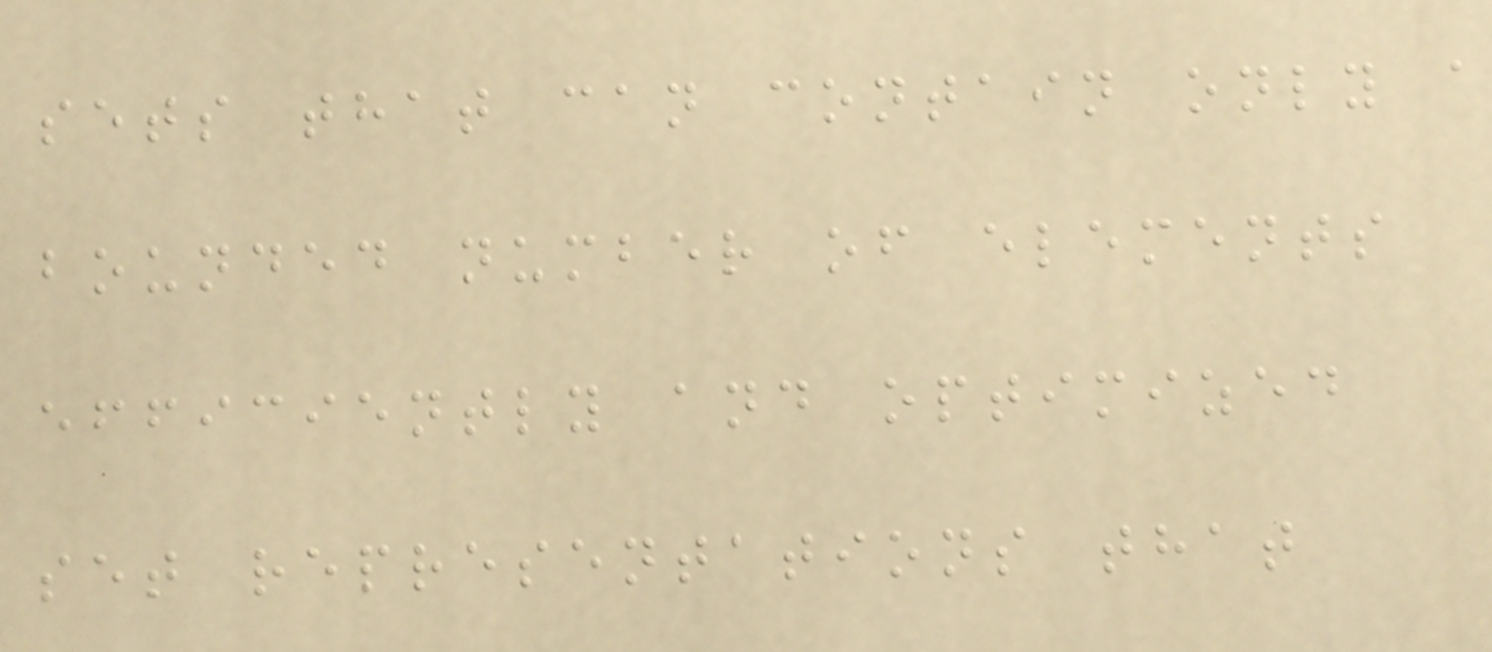sets that can contain only a
bounded number of elements
efficiently and optimized
set representations that
